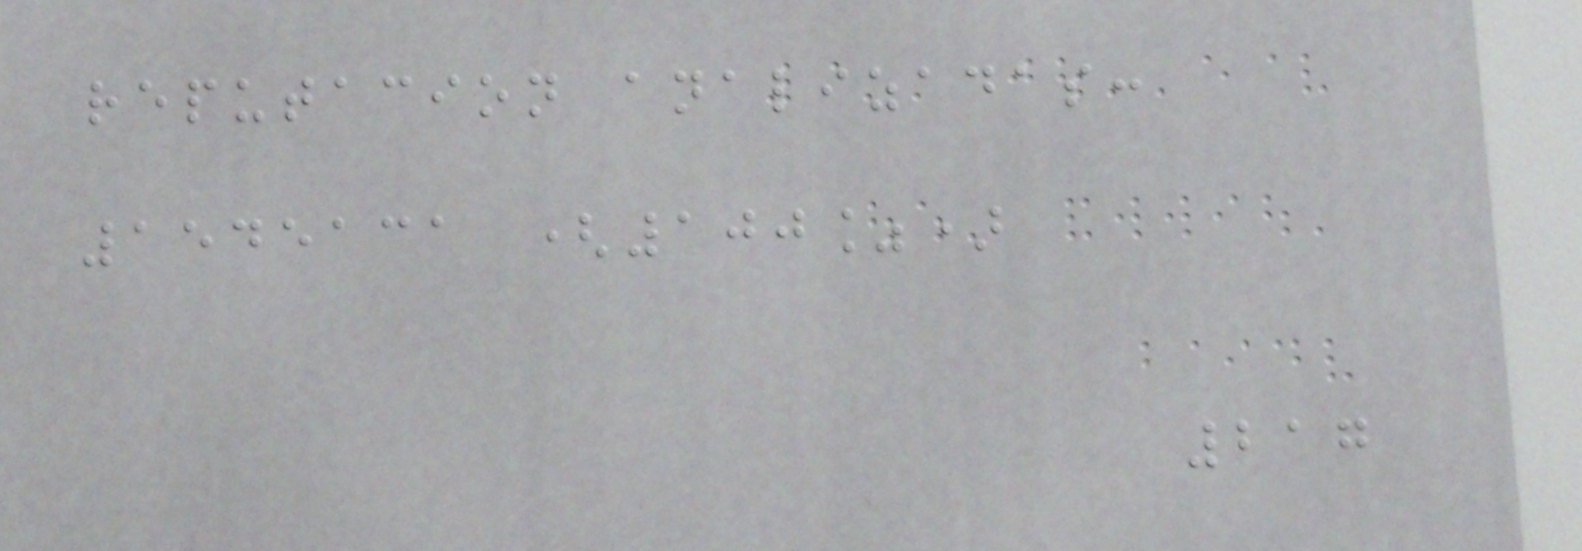reputacion analizadas:
1545131 (100%)
217
